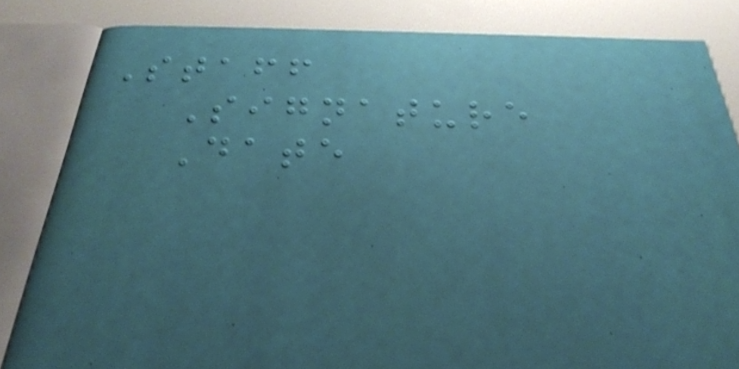Staff
Signature
Date
